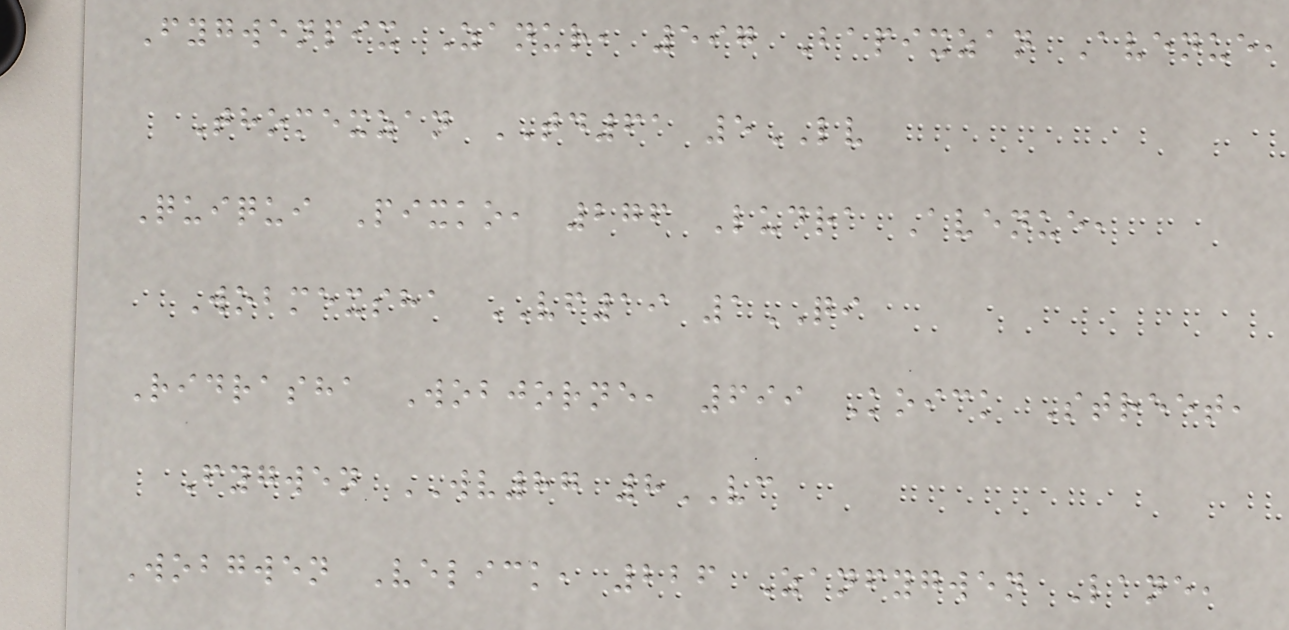Fygwenpix Zanur, 597 Bapixzan Avenue,
Thomexzan TD61 5LV
Quiqui Pixko, 276 Ludra Avenue,
Wobmexsha VF19 1QI
Ridrasha Wobjorne, 699 Koick Street,
Fygwen WV87 8VC
Wobgwen Velick, 226 Zanfygwen Lane,
